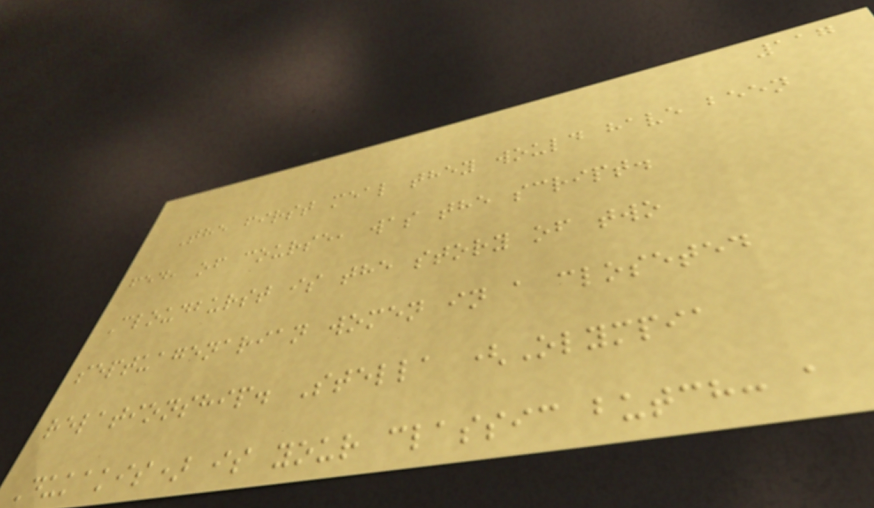117
The first meal they would have been
fed, of course, was the script.
Cloudburst is the story of two
septuagenarian women in a closeted
relationship. Stella (Olympia
Dukakis) is your classic butch: a
